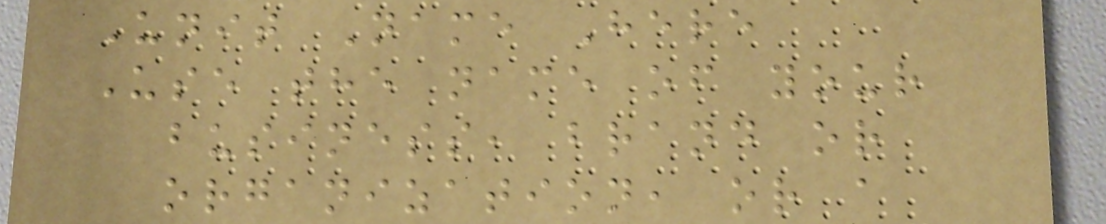Unit Name Here
Use the name of your
business, brand or
organization, or a
